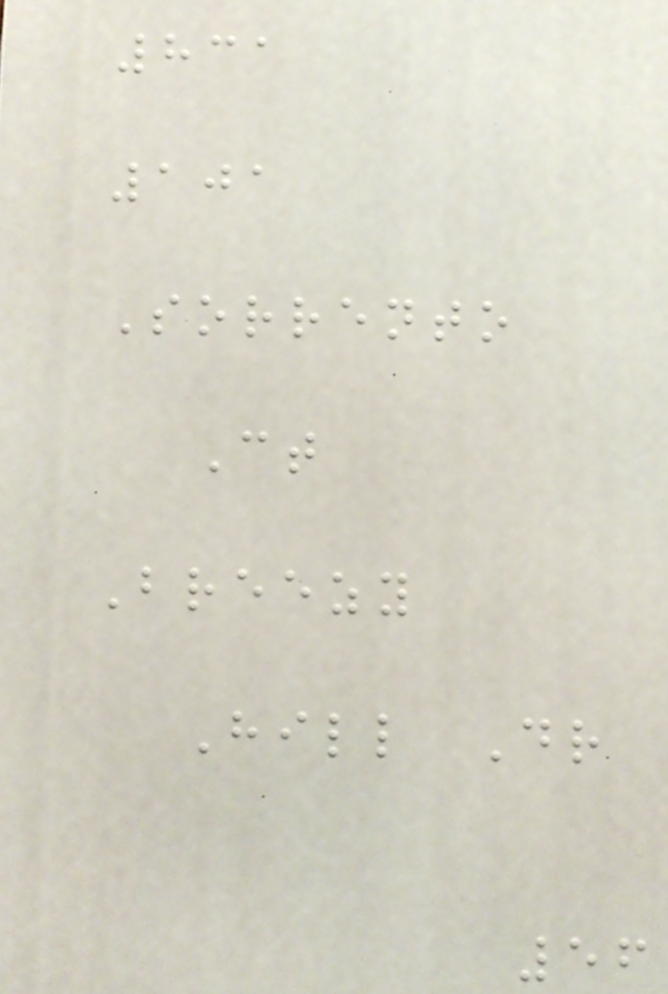831
101
Sorrento
Ct
Breezy
Hill Dr
56
